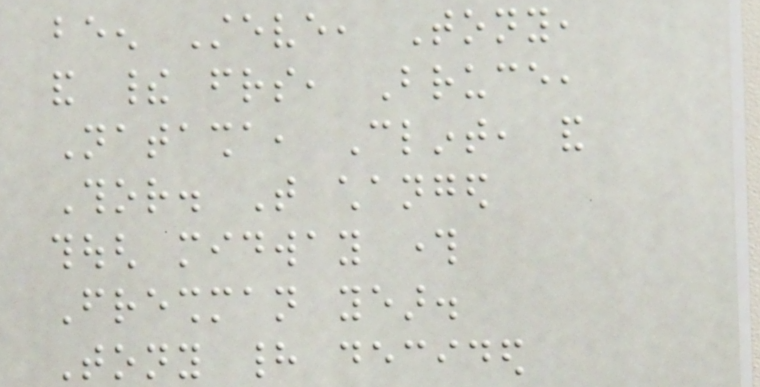been Steve, Tony,
and their friends, Bruce,
Natasha, Clint, and
Thor. That changed
though midway through
Freshman year.
Tony had decided
